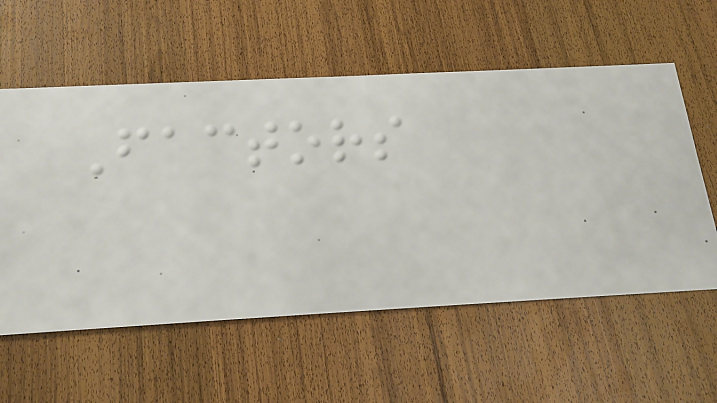Factors
